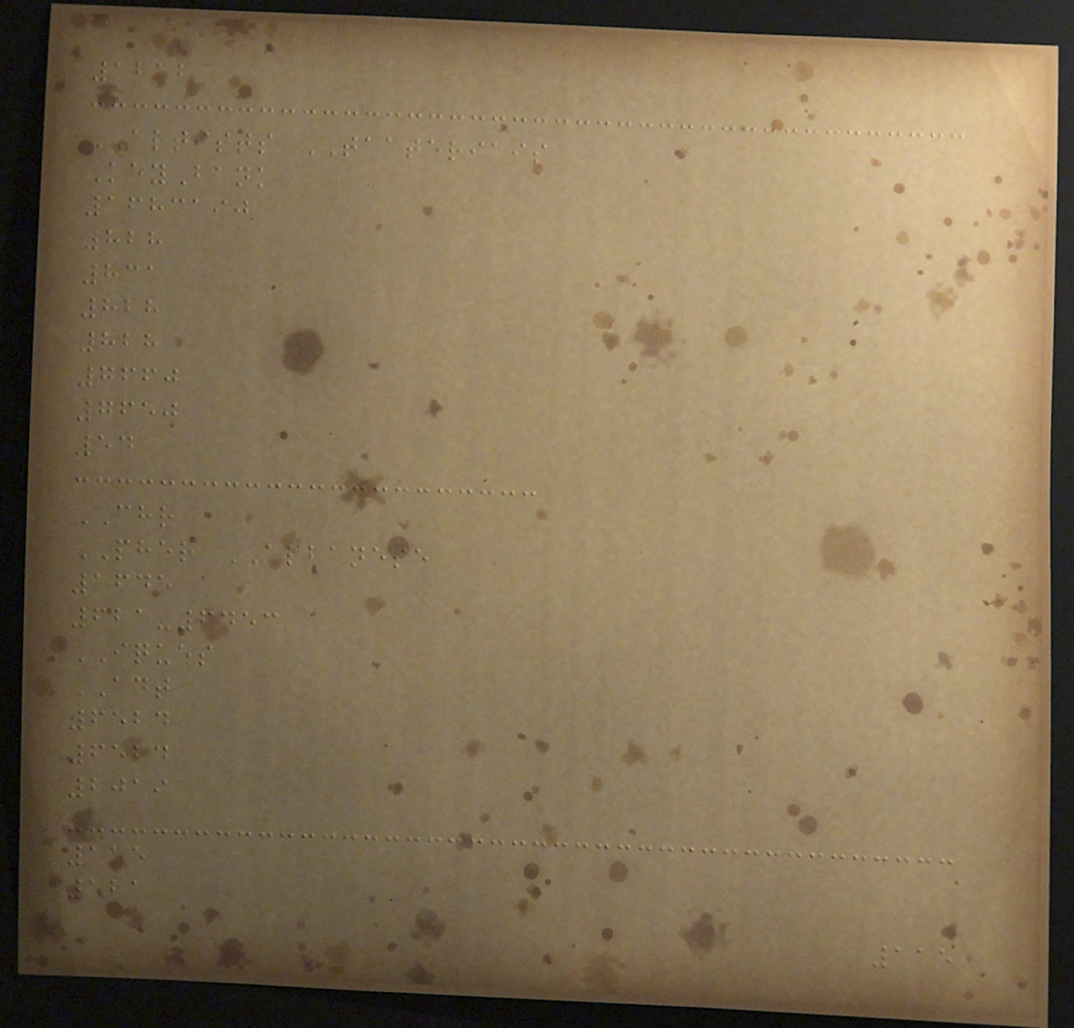1212
ARTISTS TAATERIAIS
KeyBank
1683190
828
831
828
828
7660
7650
54
CHR
PHER ALBANESE
1645
621-6453
IQUES
ADT
6524
6524
2019
115
121
115
